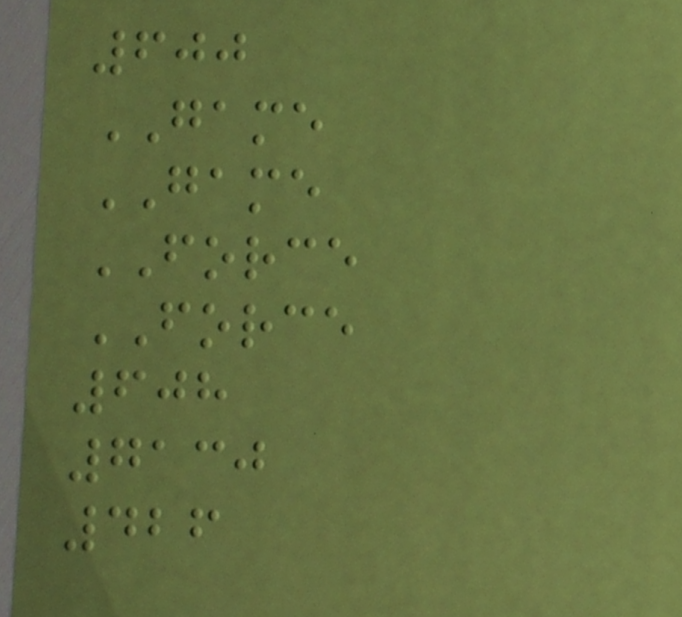600
GAME
GAME
FORCE
FORCE
608
7130
426
